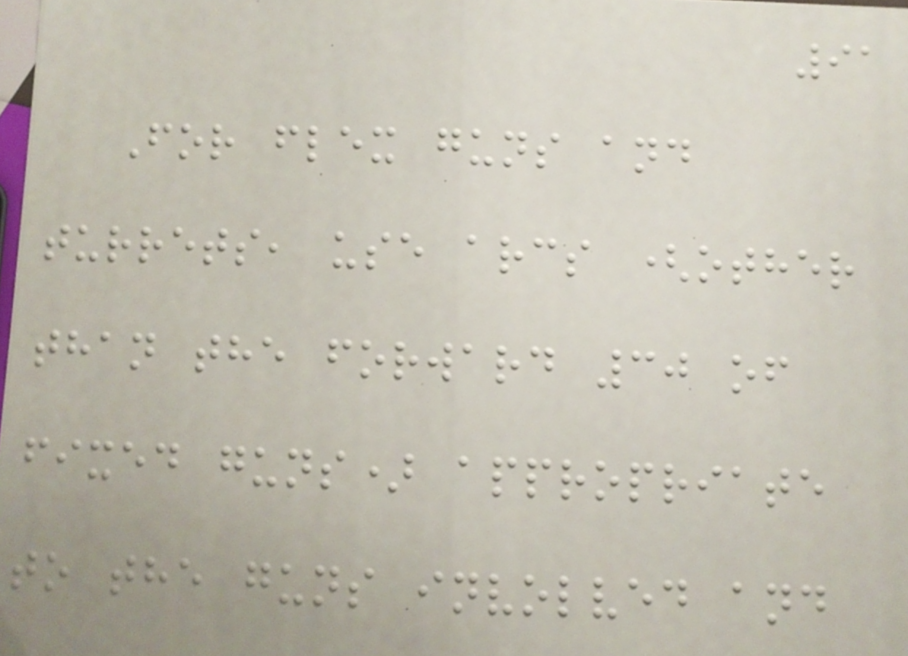91
For flex guns and
turrets, use arcs (other
than the forward 30 of
fixed guns) appropriate
to the guns involved and
